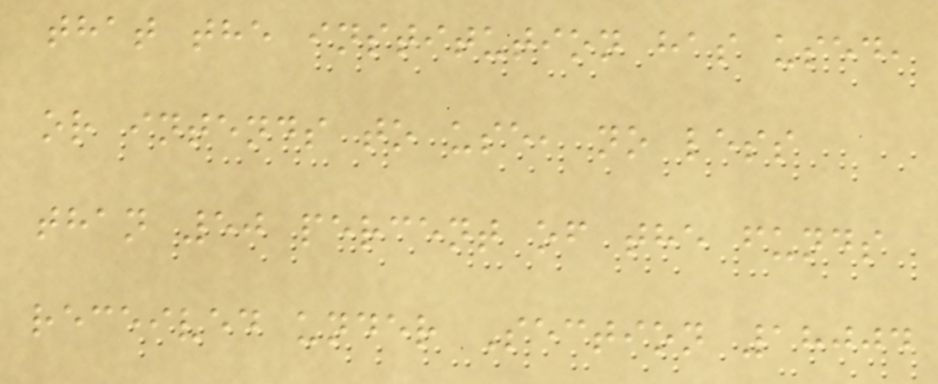that the institution has used,
or intends to use, no less
than 50 percent of the funds
received under Section 18004
